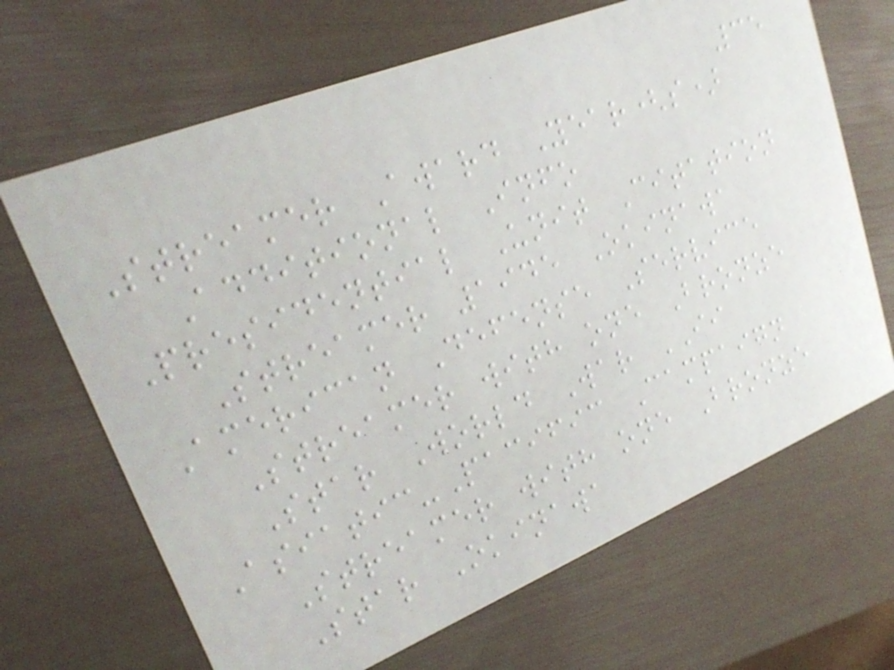35
Streamer Award Year(s)
Additional Info
Presidential Unit Citation
Streamer 1945 Okinawa
American Defense Service
Streamer with one Bronze
Star World War II
Asiatic-Pacific Campaign
Streamer with one Bronze
Star Okinawa
